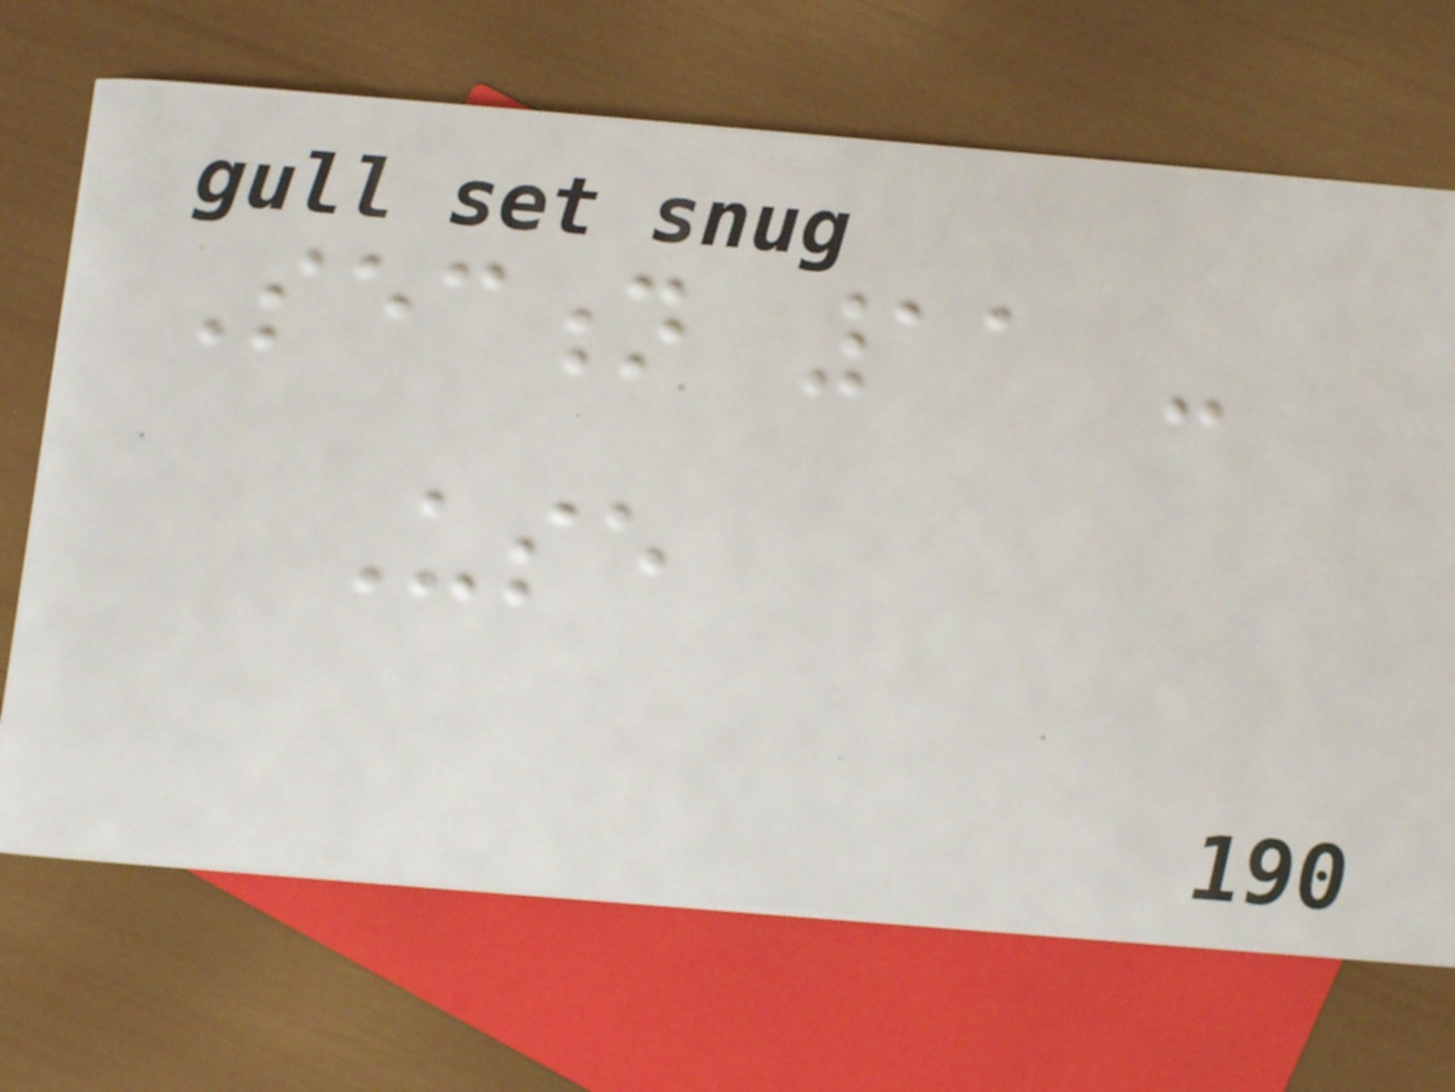Section 11 -
Use
